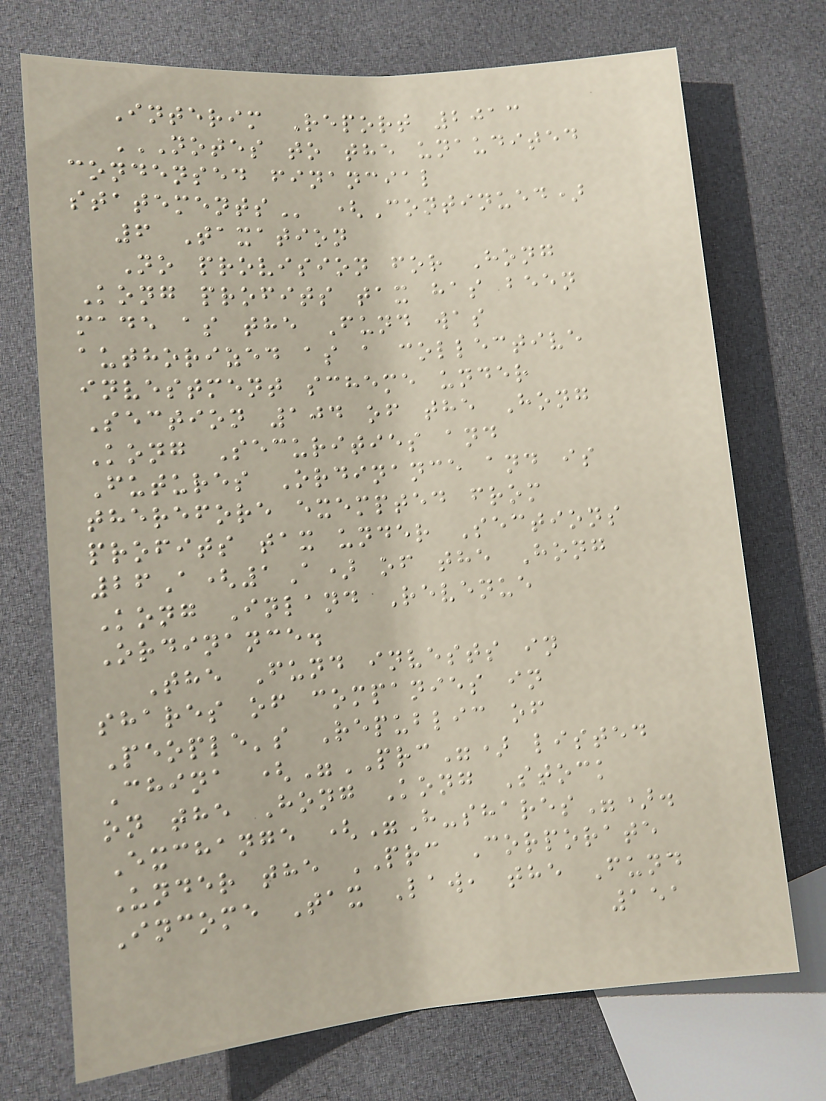Interim Report 2013
NOTES TO THE UNAUDITED
CONDENSED FINANCIAL
STATEMENTS (Continued)
6 Taxation
No provision for Hong
Kong profits tax has been
made as the Fund was
authorized as a collective
investment scheme under
Section 104 of the Hong
Kong Securities and
Futures Ordinance and is
therefore exempted from
profits tax under Sections
26A(1A) of the Hong
Kong Inland Revenue
Ordinance.
The Fund invests in
shares of companies in
People's Republic of
China ("PRC") listed
on the Hong Kong Stock
Exchange ("H-shares").
Under the PRC Corporate
Income Tax Law, the Fund
151
